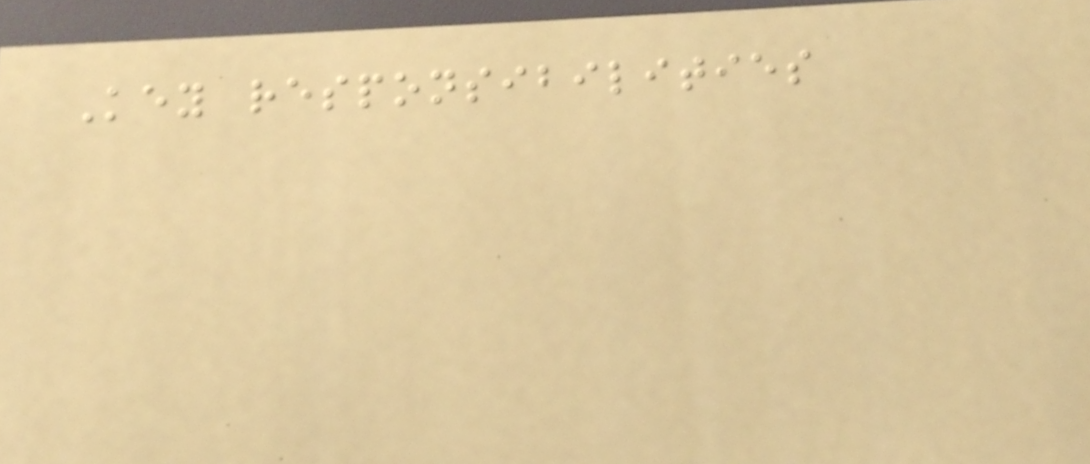Key responsibilities
